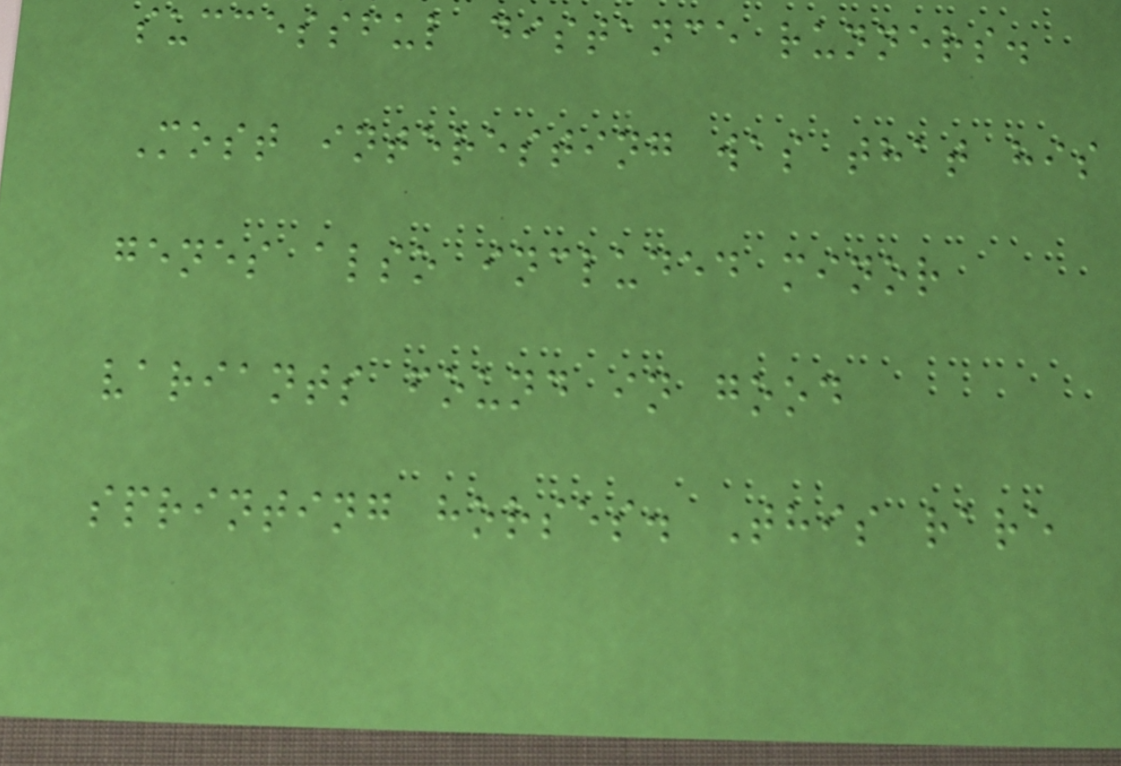successful distance runners.
Most interesting was that his
genes also included minor
variants found in good
sprinting horses. This rare
